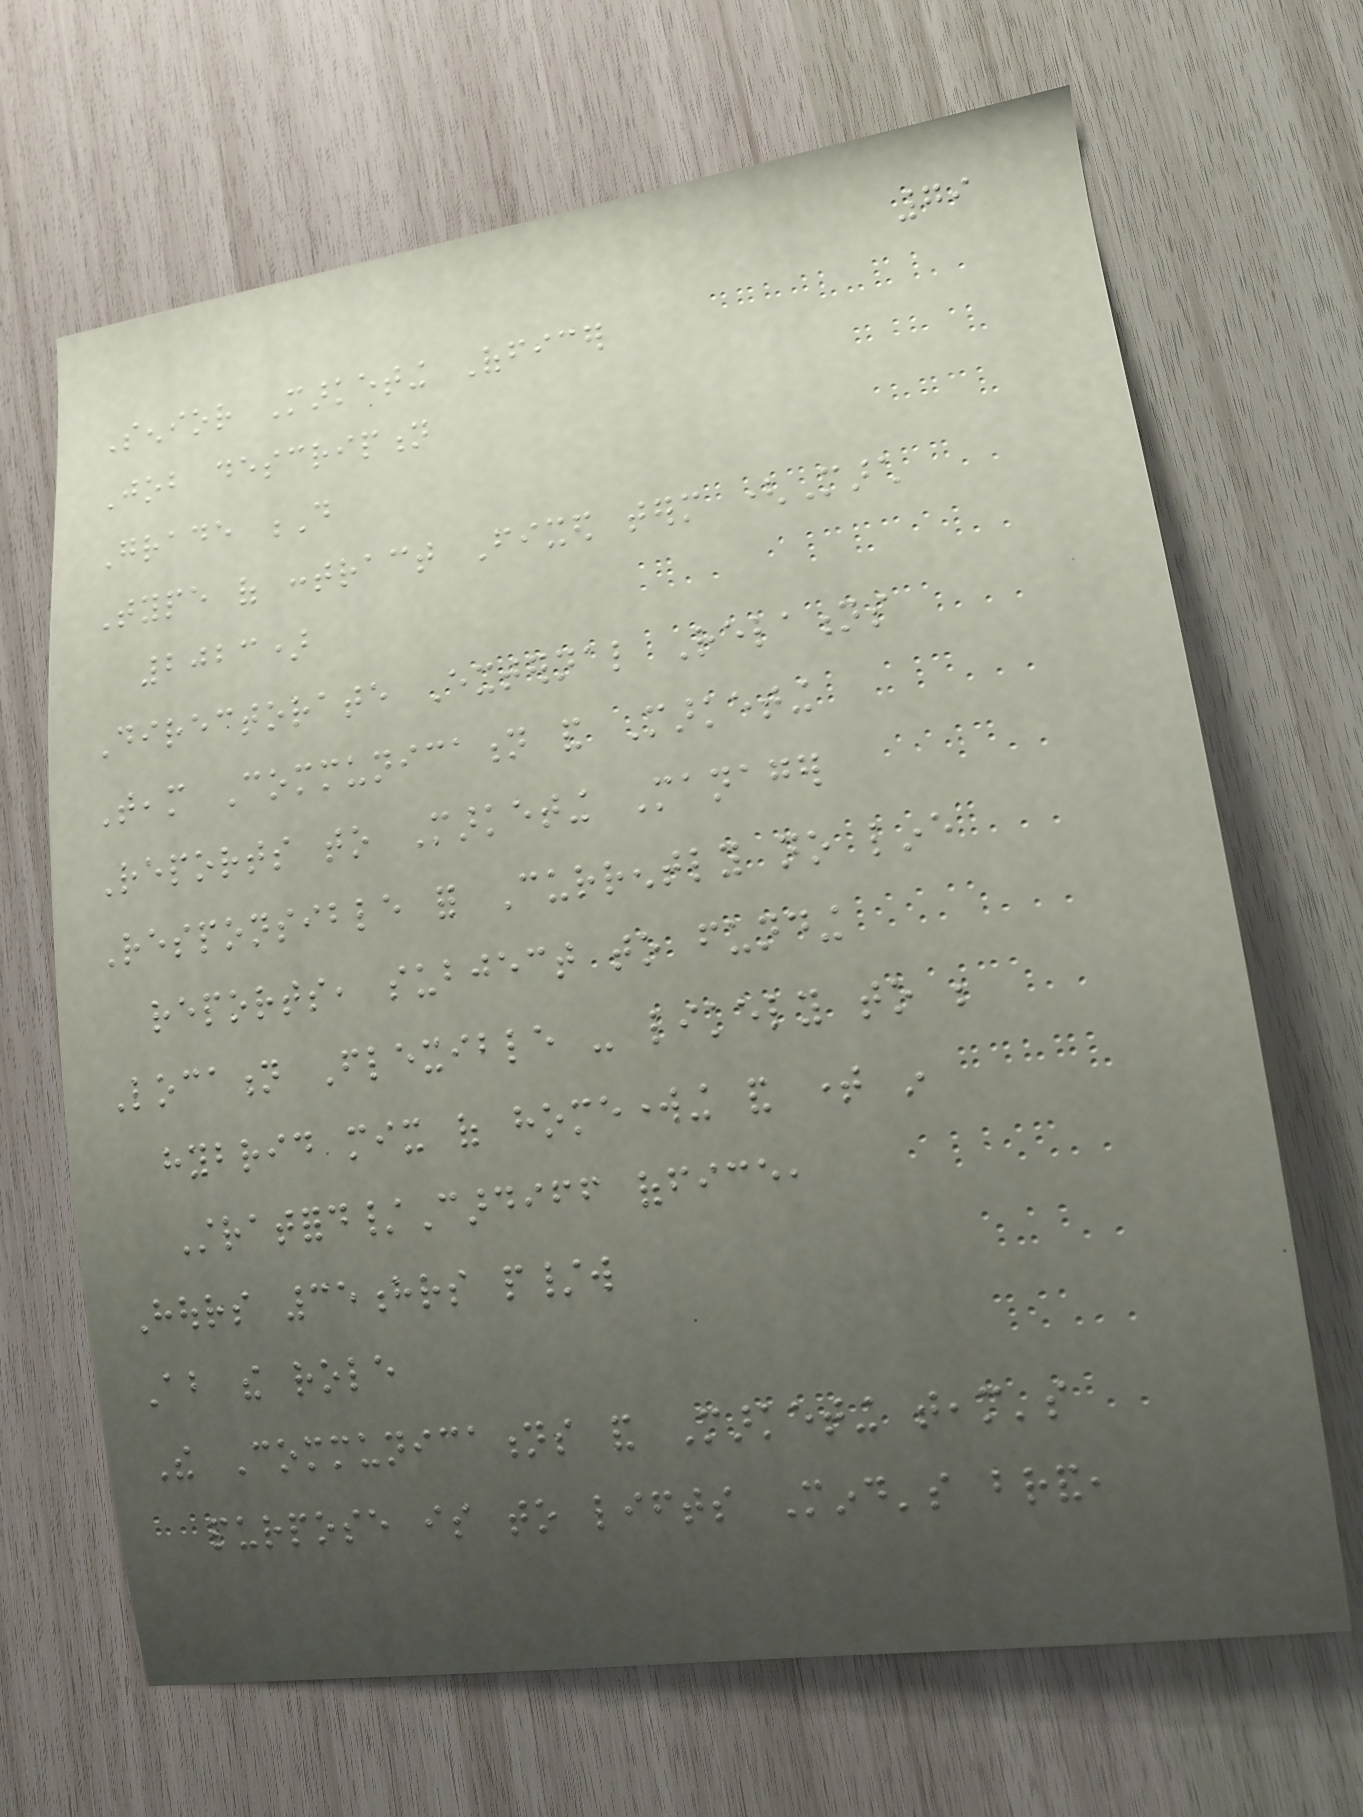79
Senior Marketing Officer
Job description
Grade D
Type of contract Fixed term (March
2023)
Directorate External Relations
Team Communication and Marketing
Reports to Marketing Manager
Responsible for Currently no line
reports, subject to funding
Location Flexible - likely to be
hybrid mix of homeworking and time in
Stratford/Cardiff office,
Hours 35hrs p/w
About the role
The Communications and Marketing team's
purpose is to lifts Mind's brand,
